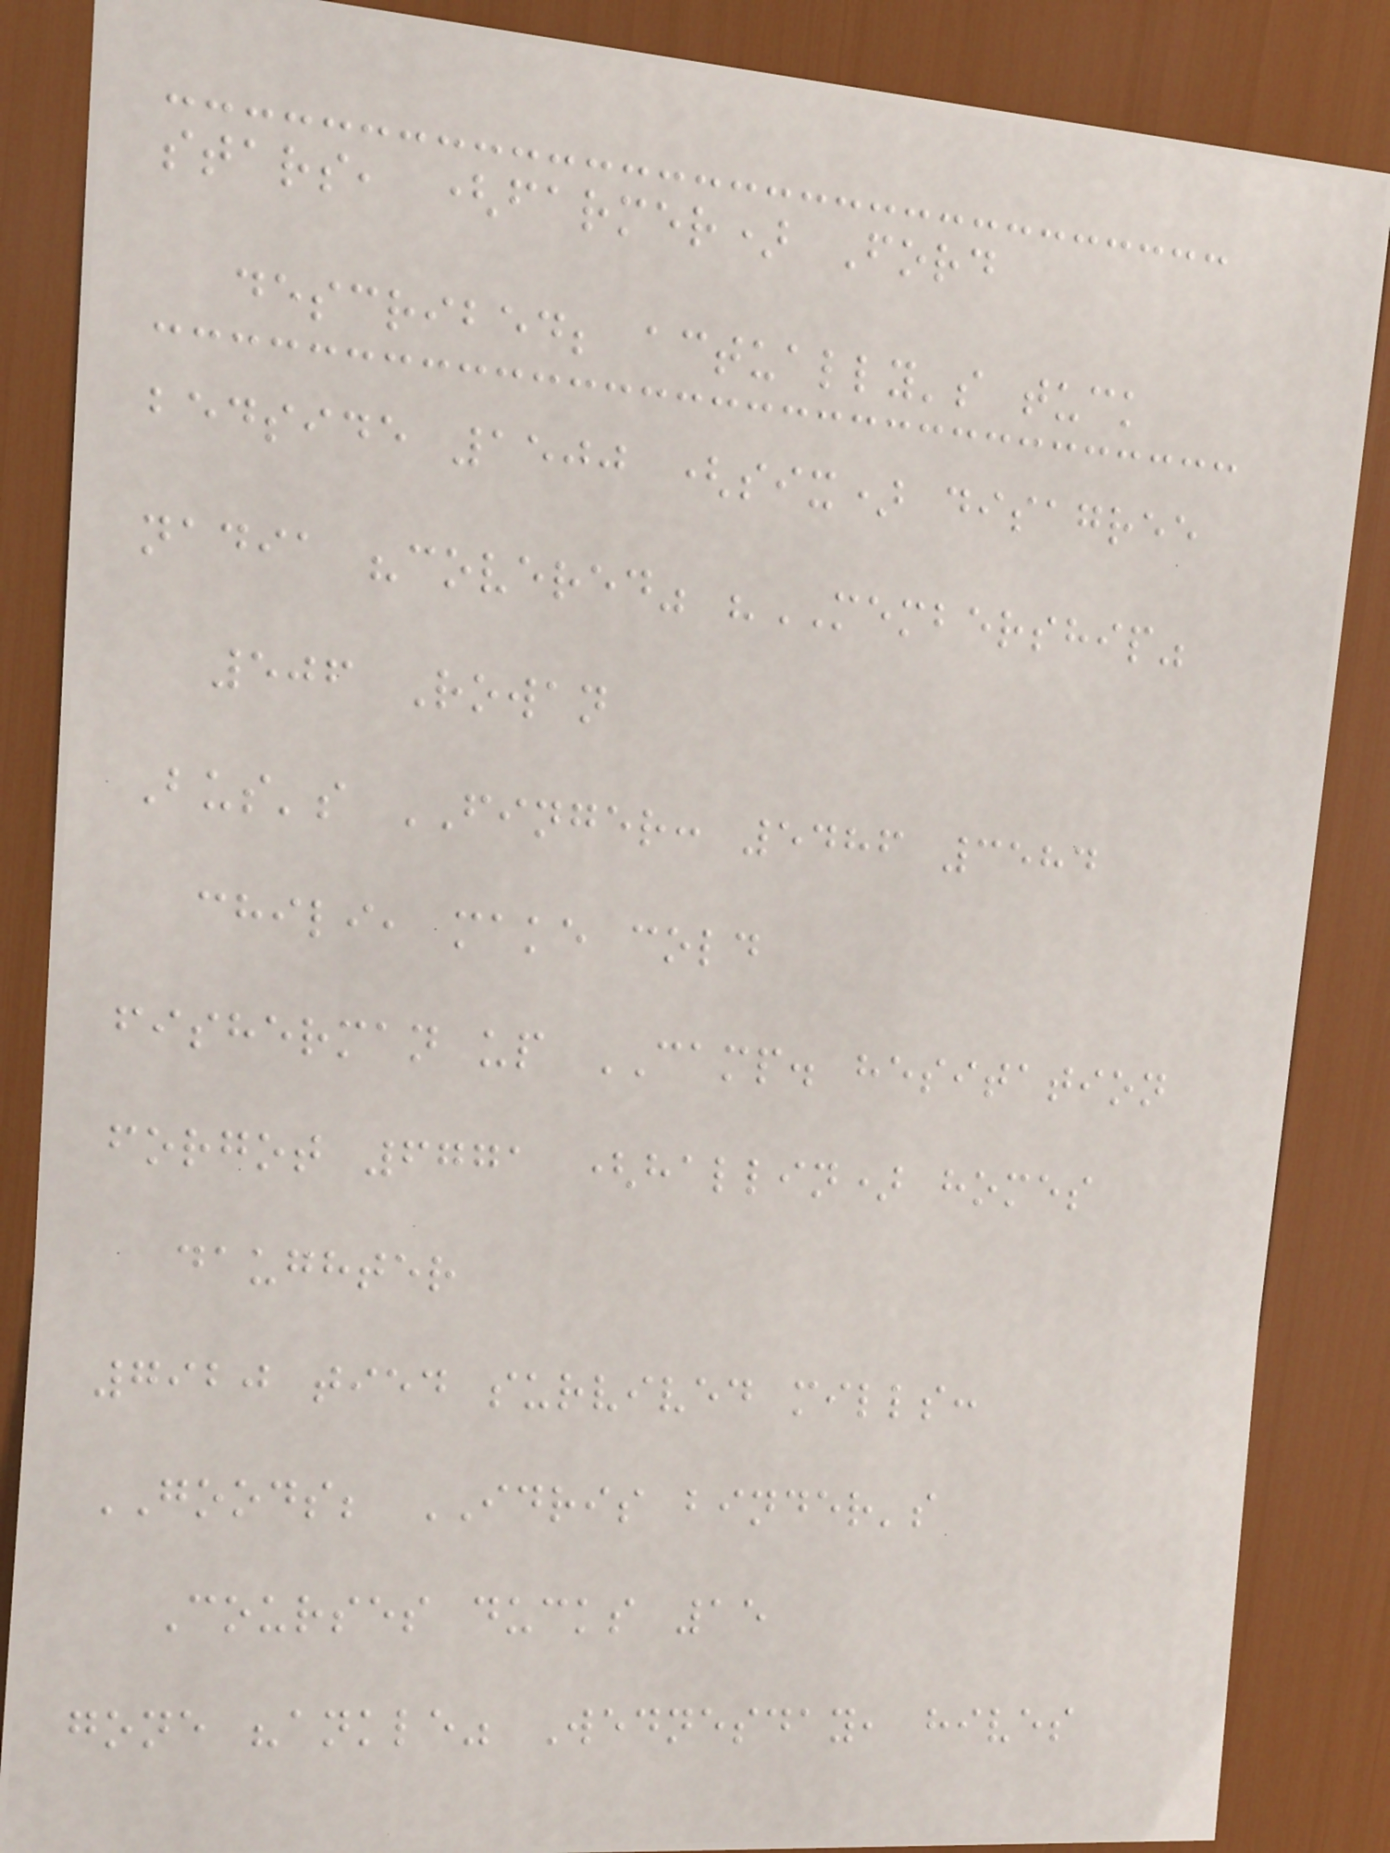stars, (farmer) Ford
described; actually's tuck
bedside 1500 (six) disagree
nadia "covered" "MEMBERSHIP"
506 Rowan
Bus's FINGER: 5486 3584
chili, make cold
fisherman up CAMP. hesitation
forgot 6771 (hallin) homes
daughter
7920 tied survived mills:
GOODS; IDRIS binder's
Courses ducks 15
gone "ankle" Wednesday, hives
